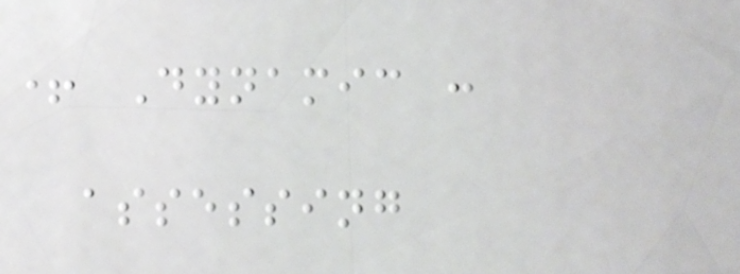+ Dynamic :
assessing
